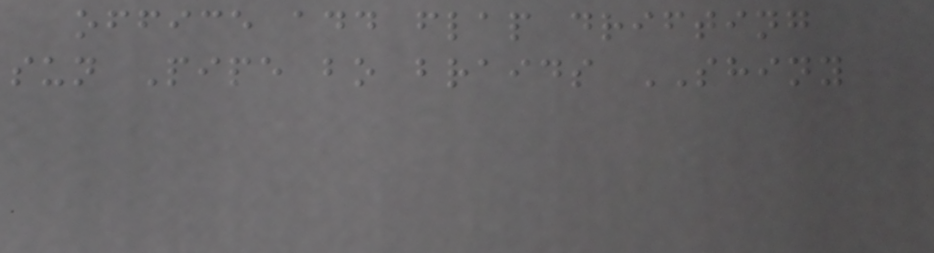office add flap drifting
sun Pipe bo braids SHINY
